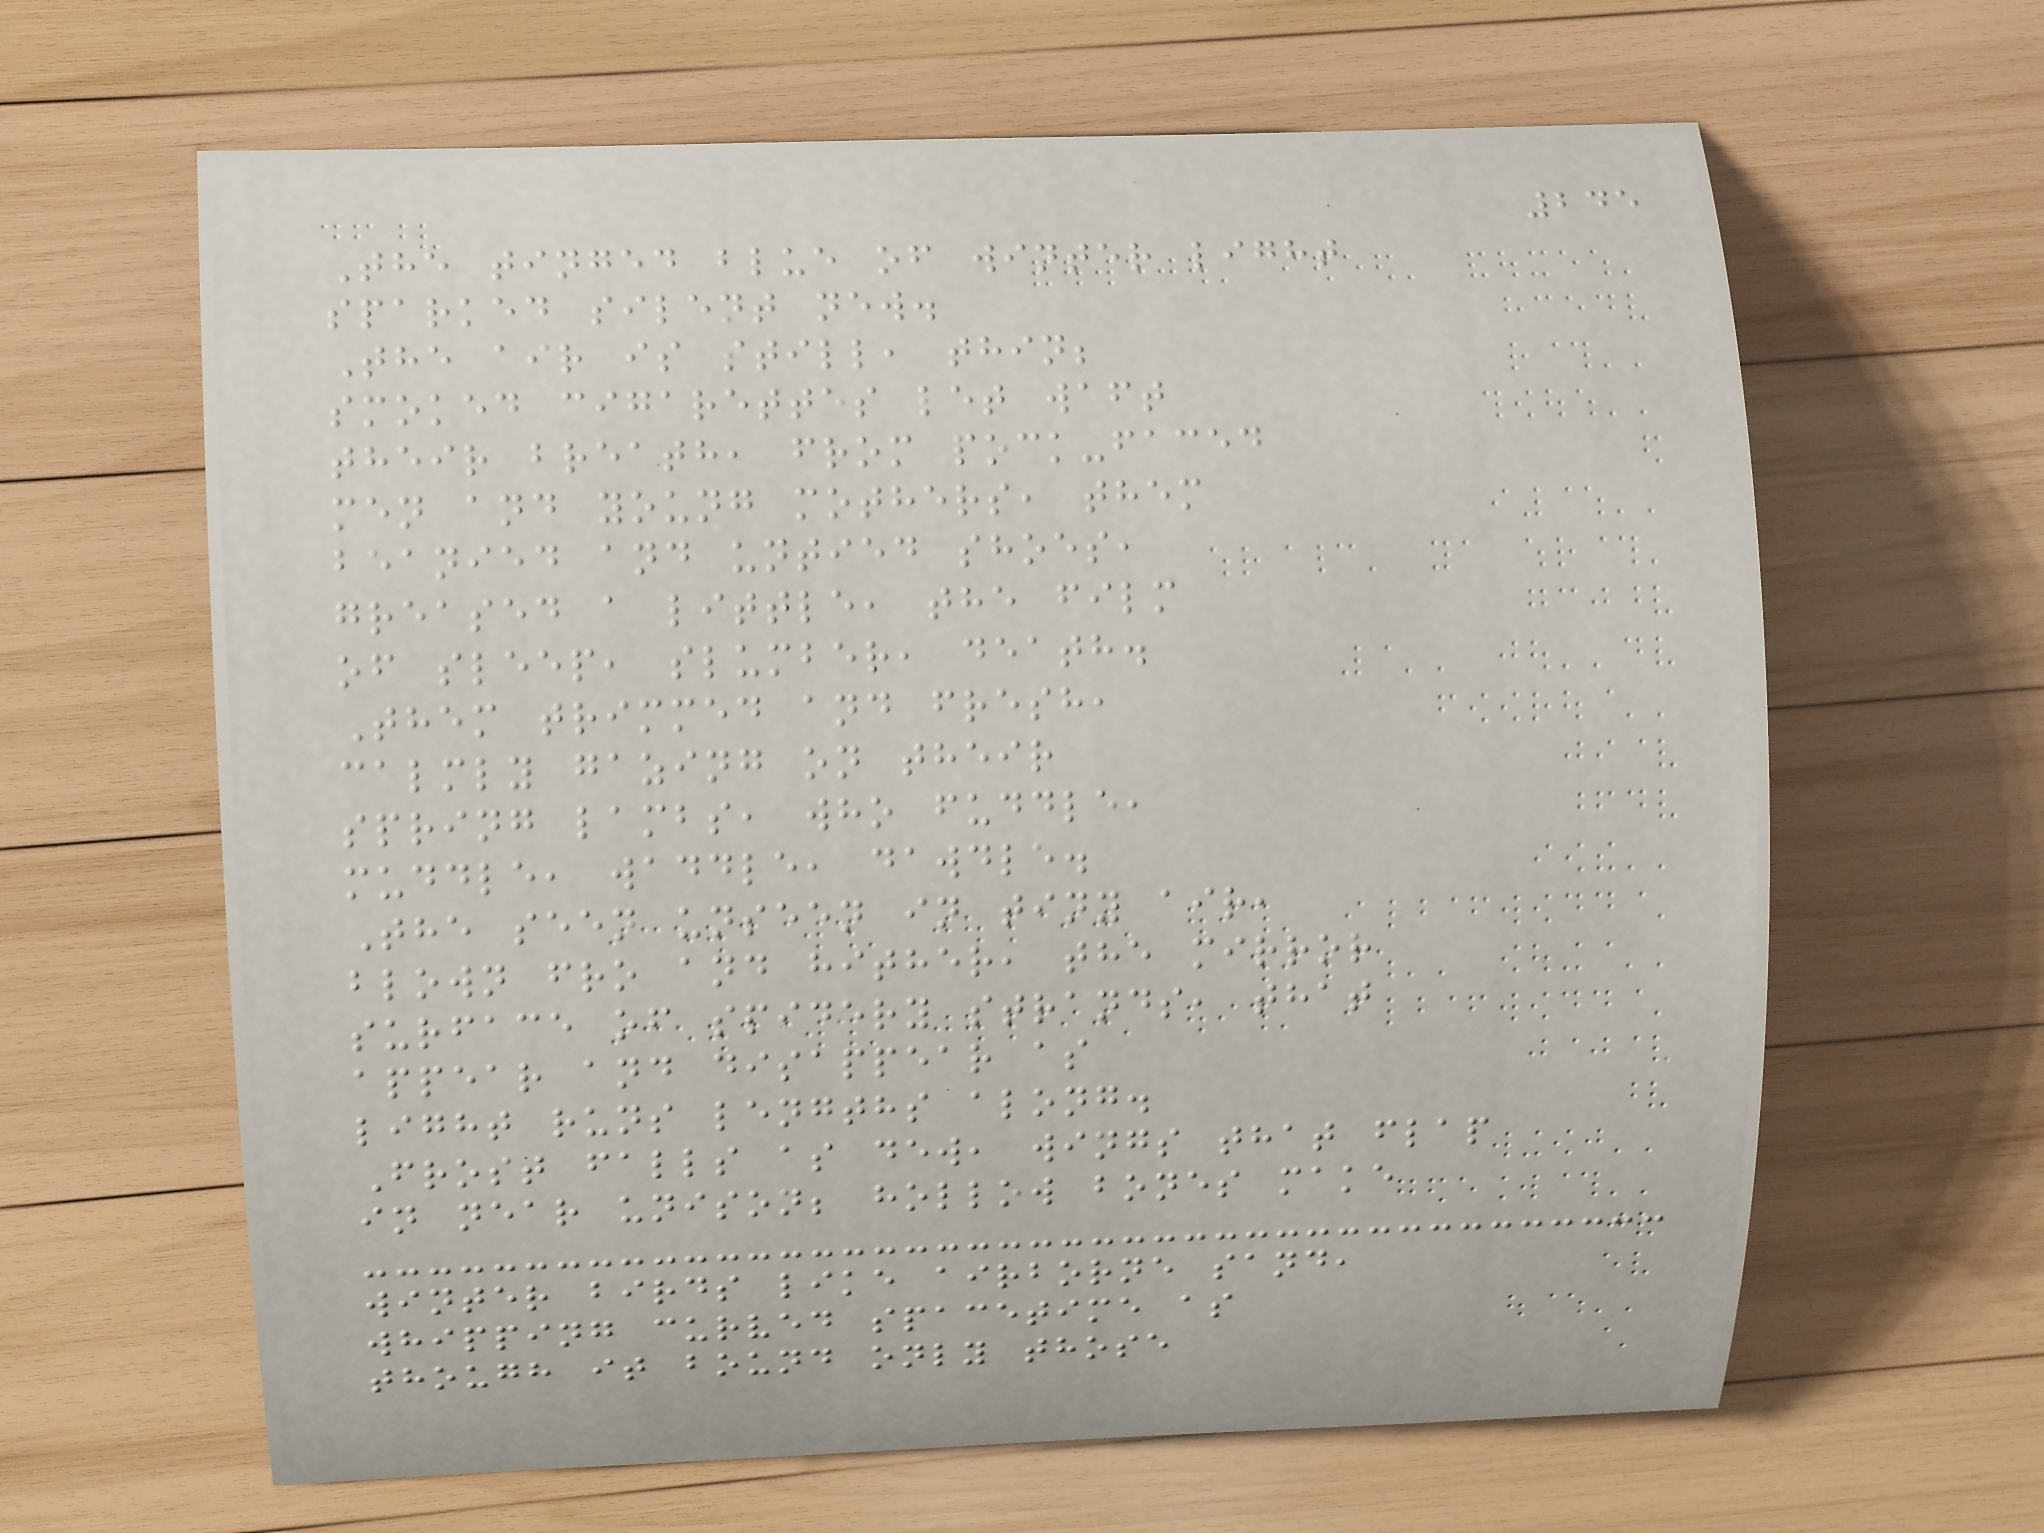245
The tinged blue of winter light
sparked silent new.
The air is still, thin;
smoked cigarettes let waft
their breath, from pock-faced
men and young mothers, them
beanied and untied shoes,
greased a little, the film
of sleep, slumber, death.
Them trimmed and fresh,
calmly gazing on their
spring lambs, who fuddle,
muddle, waddle, dawdle.
The seen unseen in tiny air,
blown fro and hither, the mirror
surface of spidery strands, that
appear and disappear as
light runs lengths along.
Frost falls as dew, wings that flap
in near unison; hollow bones make
winter birds like airborne sand,
whipping curved spacetime as
though it bound only those
